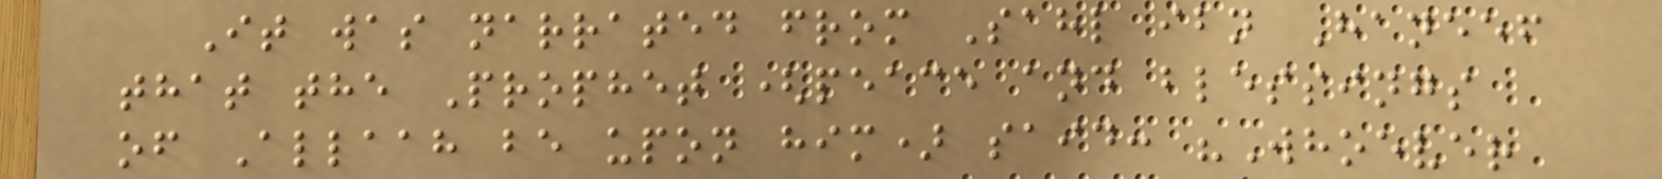It was narrated from Sahl ibn Haneef
that the Prophet (peace and blessings
of Allaah be upon him) said: "Whoever
